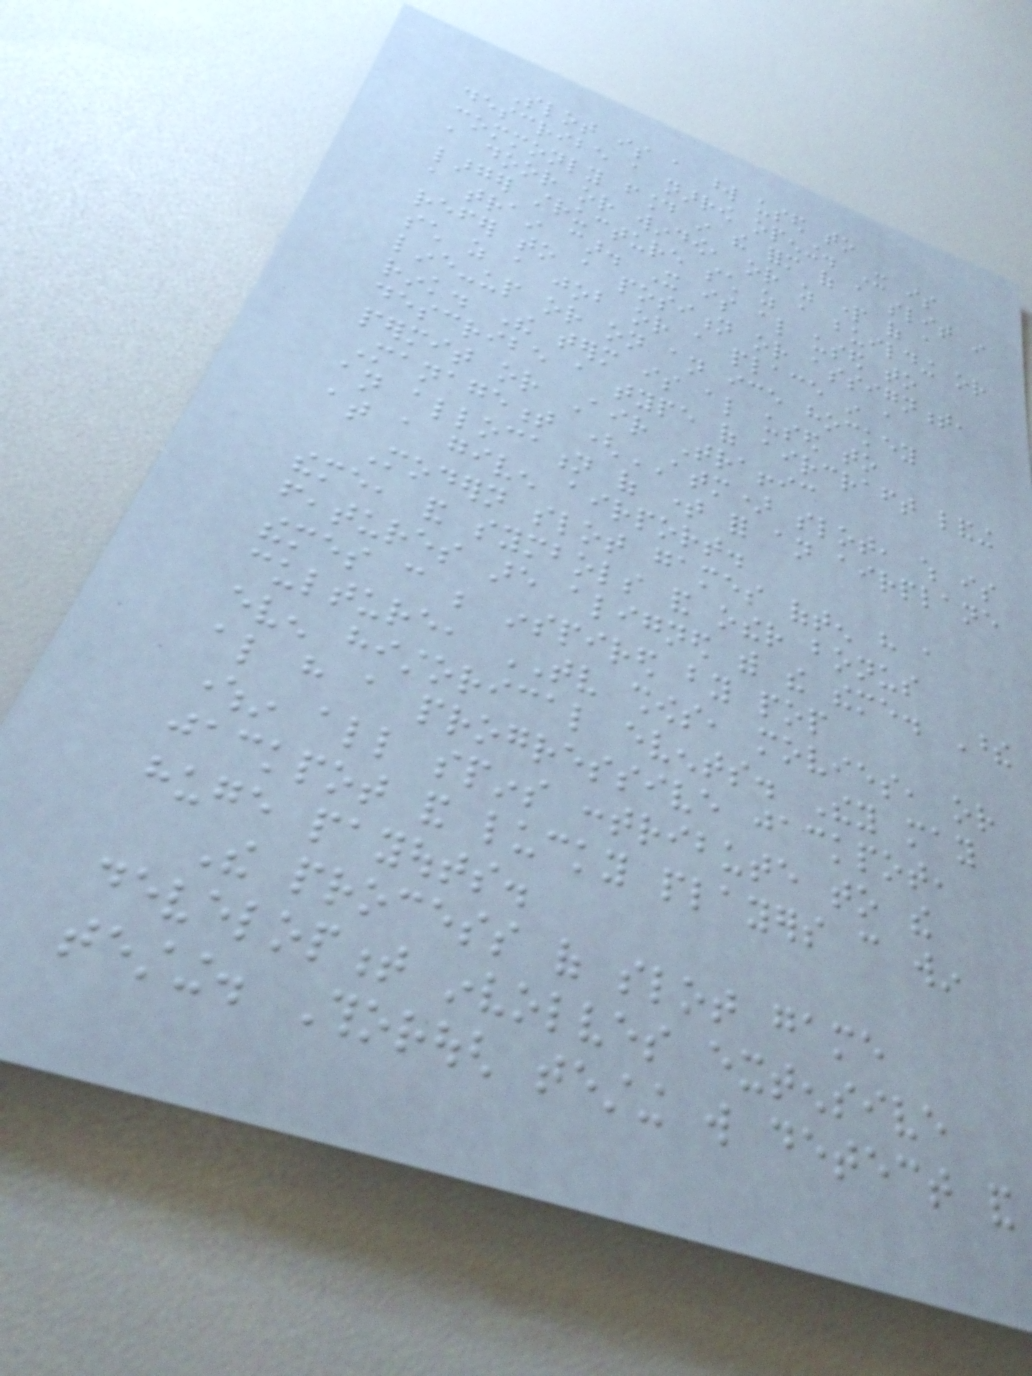Slot is a word used to
describe a narrow opening. It is
commonly found in the form of a slit in
a door or window, or as part of a
larger structure such as a building or
a train car. It is also used to
refer to a position or assignment,
such as a job or a place in a
line-up or on an ice hockey
rink. The term is also used to
describe a type of aircraft landing
permit or Air Traffic
Management (ATM) slot, which is
an allocation of time for an airplane
at a given airport.
Modern slot games often have a
theme, and symbols and other bonus
features are aligned with the theme. These
themes can be inspired by pop
culture, TV shows, movies, or
even historical events. They may
also have a progressive jackpot,
wherein all spins contribute to the
jackpot and lucky players can win
huge payouts.
The process of slot game
development involves extensive
testing. Thorough testing will detect and
